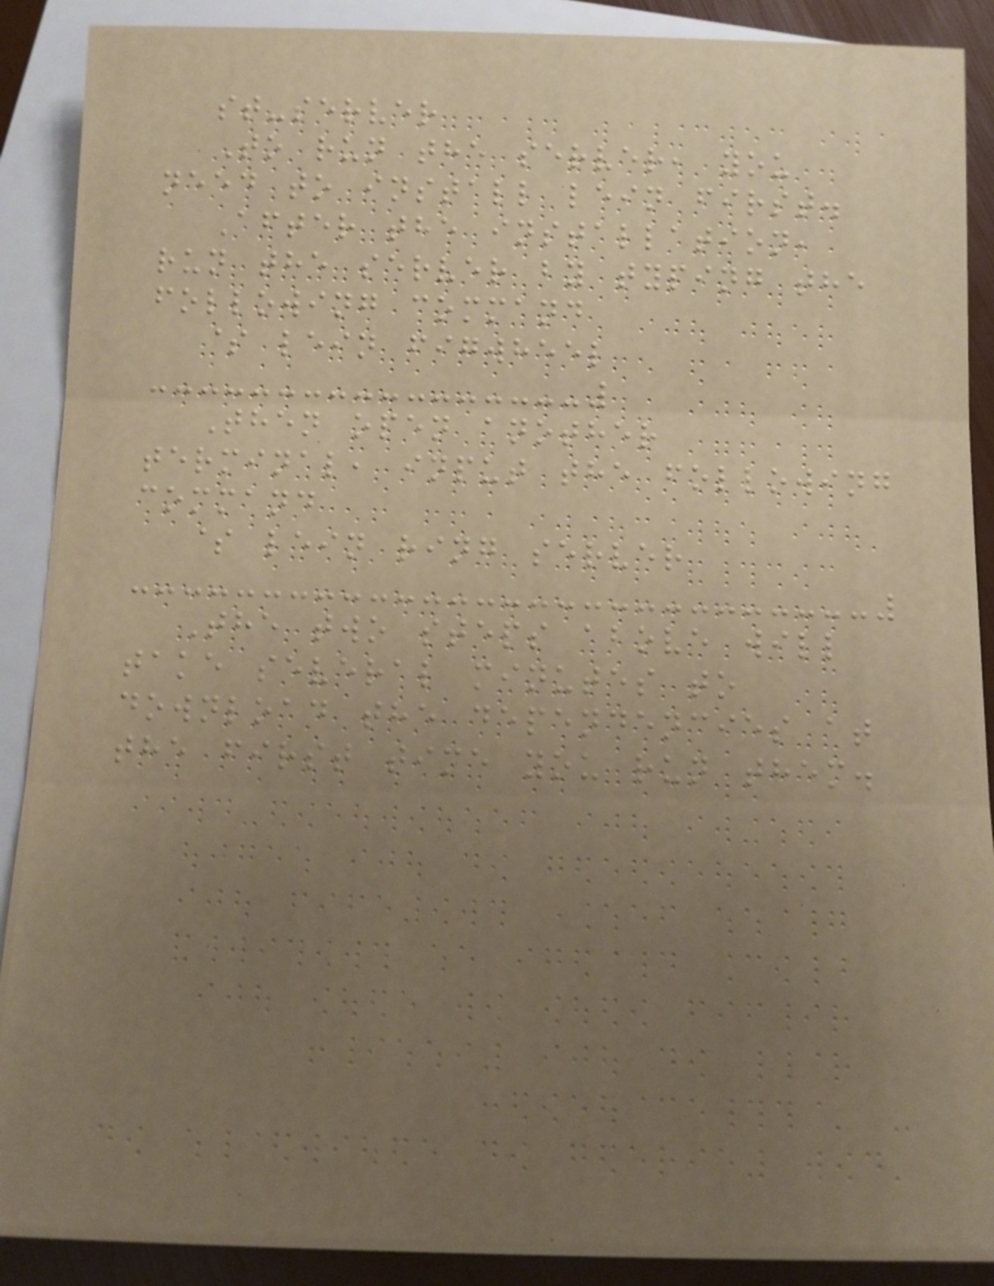st-server
To run the server, you
need to install lein first.
After the installation,
run the server by typing the
following command
$ lein figwheel
Then open another
terminal, input the following
command
$ lein ring server
The two steps above will
take several minutes to
download the dependencies at
the first time you run them.
